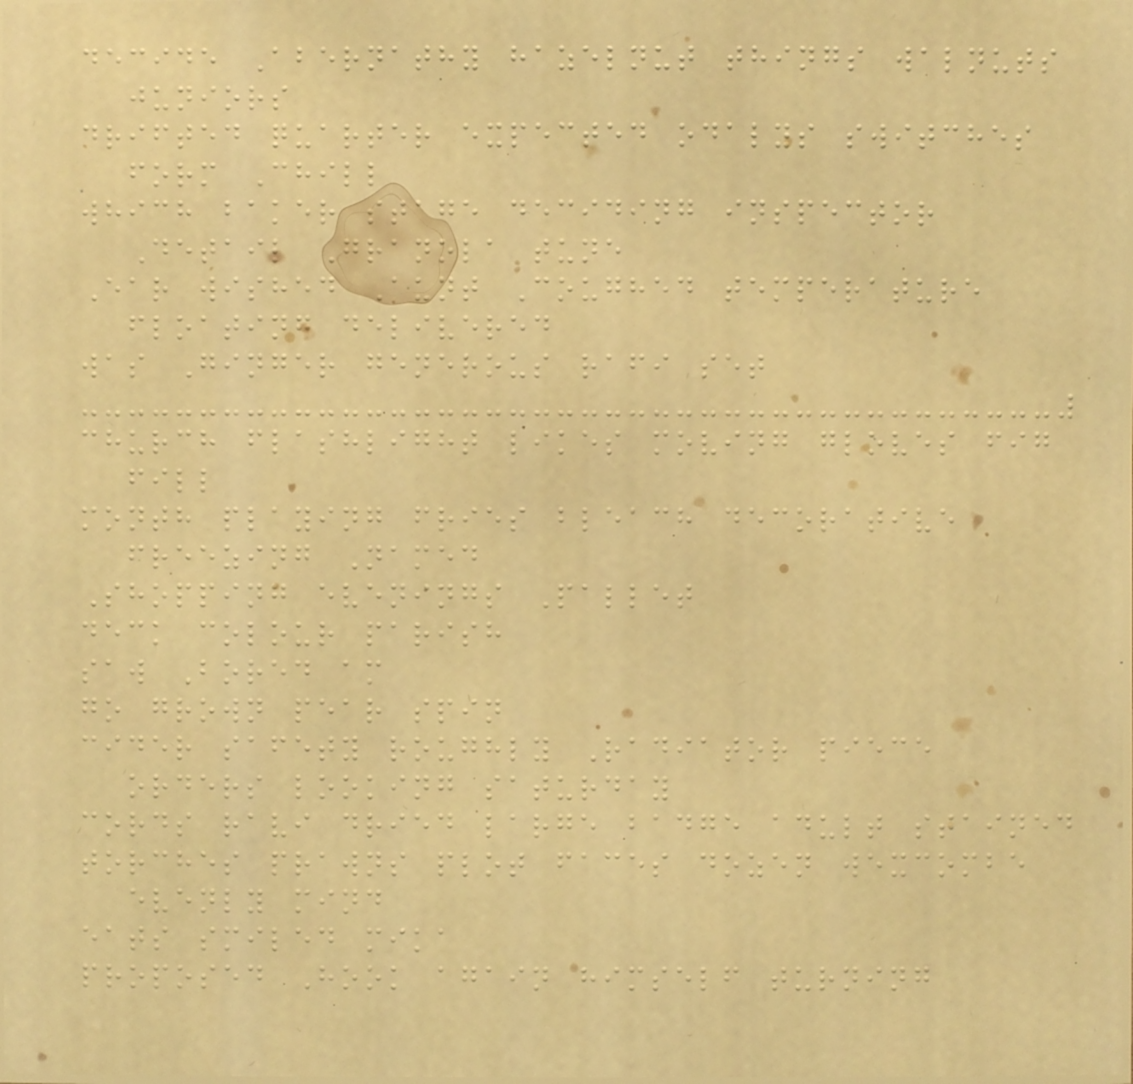decide Abernathy hazelnut things walnuts
juniors
drifted quarter expected odalys switches
form Chill
which baker stage deciding inspector
Detail Granola tune
Ear wished Aunt Coughed temperature
floating delivered
was Ginger generous rafi set
church flashlight likes moving gloves fig
fill
month playing fries bleach decorative
freezing Named
Shopping evenings Pallet
deck colour parish
saw Bored am
go grown pear spin
cider safety roughly Radiator piece
orders looking saturday
cords ravi dried large badge adult stained
torches prawns plot faces dozen wexcombe
evenly mind
eats smiled mika
proposed Hook again himself turning
